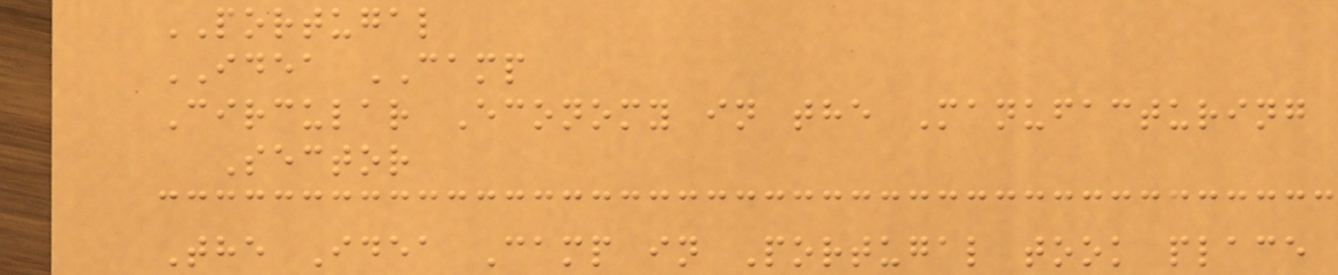PORTUGAL
IDEA CAMP
Circular Economy in the Manufacturing
Sector
The Idea Camp in Portugal took place
